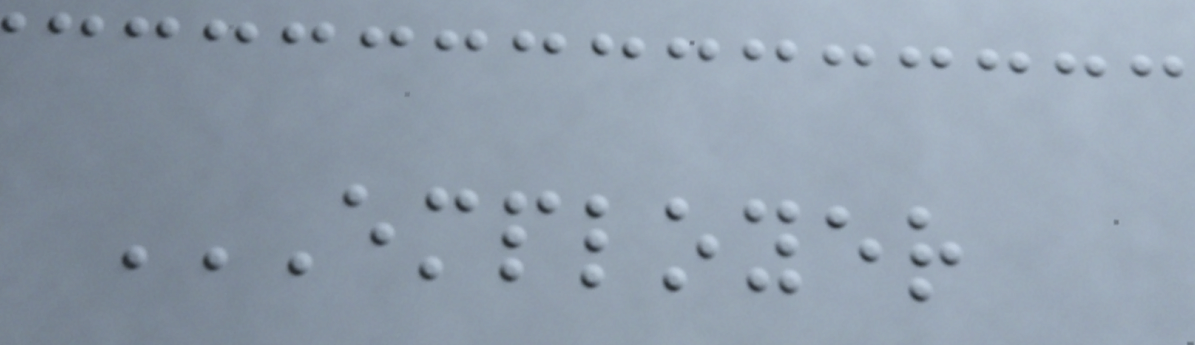EMPLOYER
